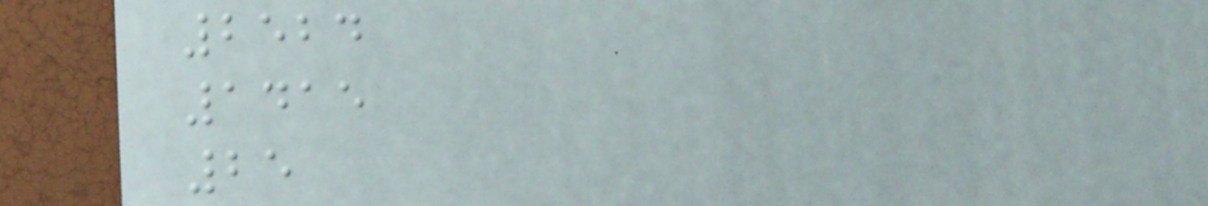2524
1415
25
